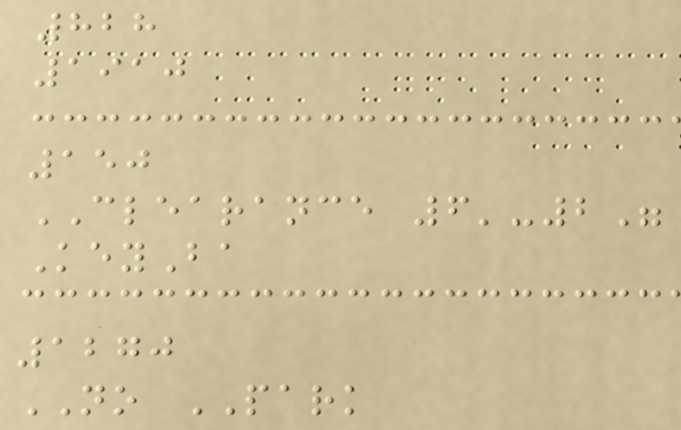828
1910
150
CLEARANCE 6'-2"
KeyBa
1270
NO PARK
